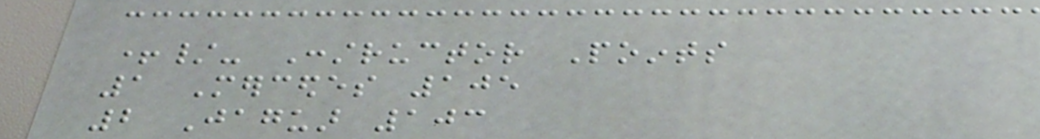+/- Constructor Points
1 Mercedes 105
2 Jaguar 103
